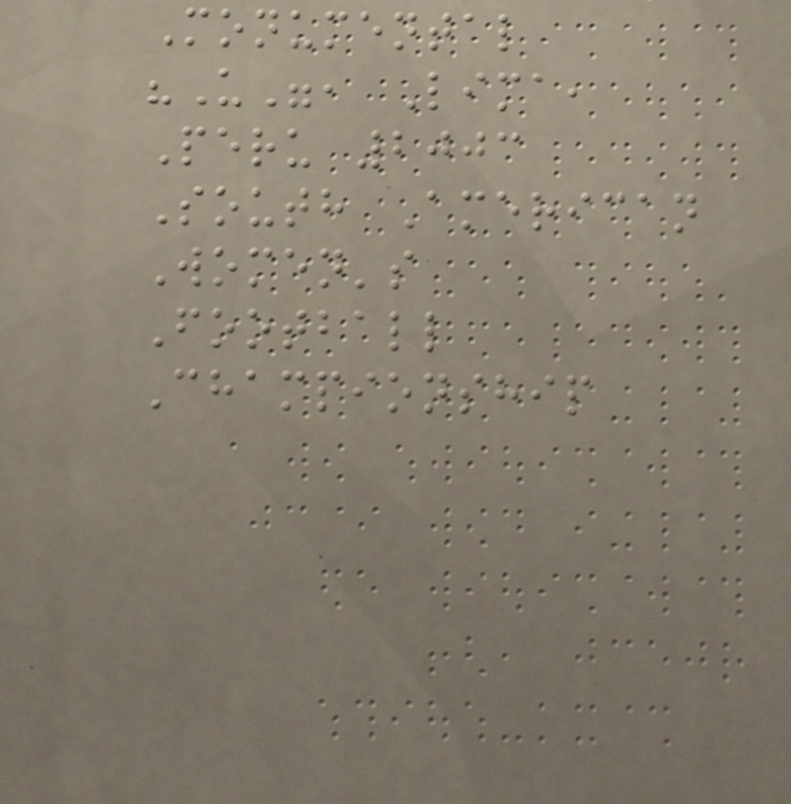Monumental
"U", Lima,
Peru 2003
South American
Women's
Football
Championship
